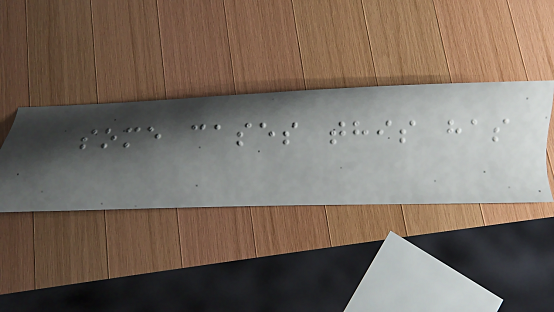some cases this has
